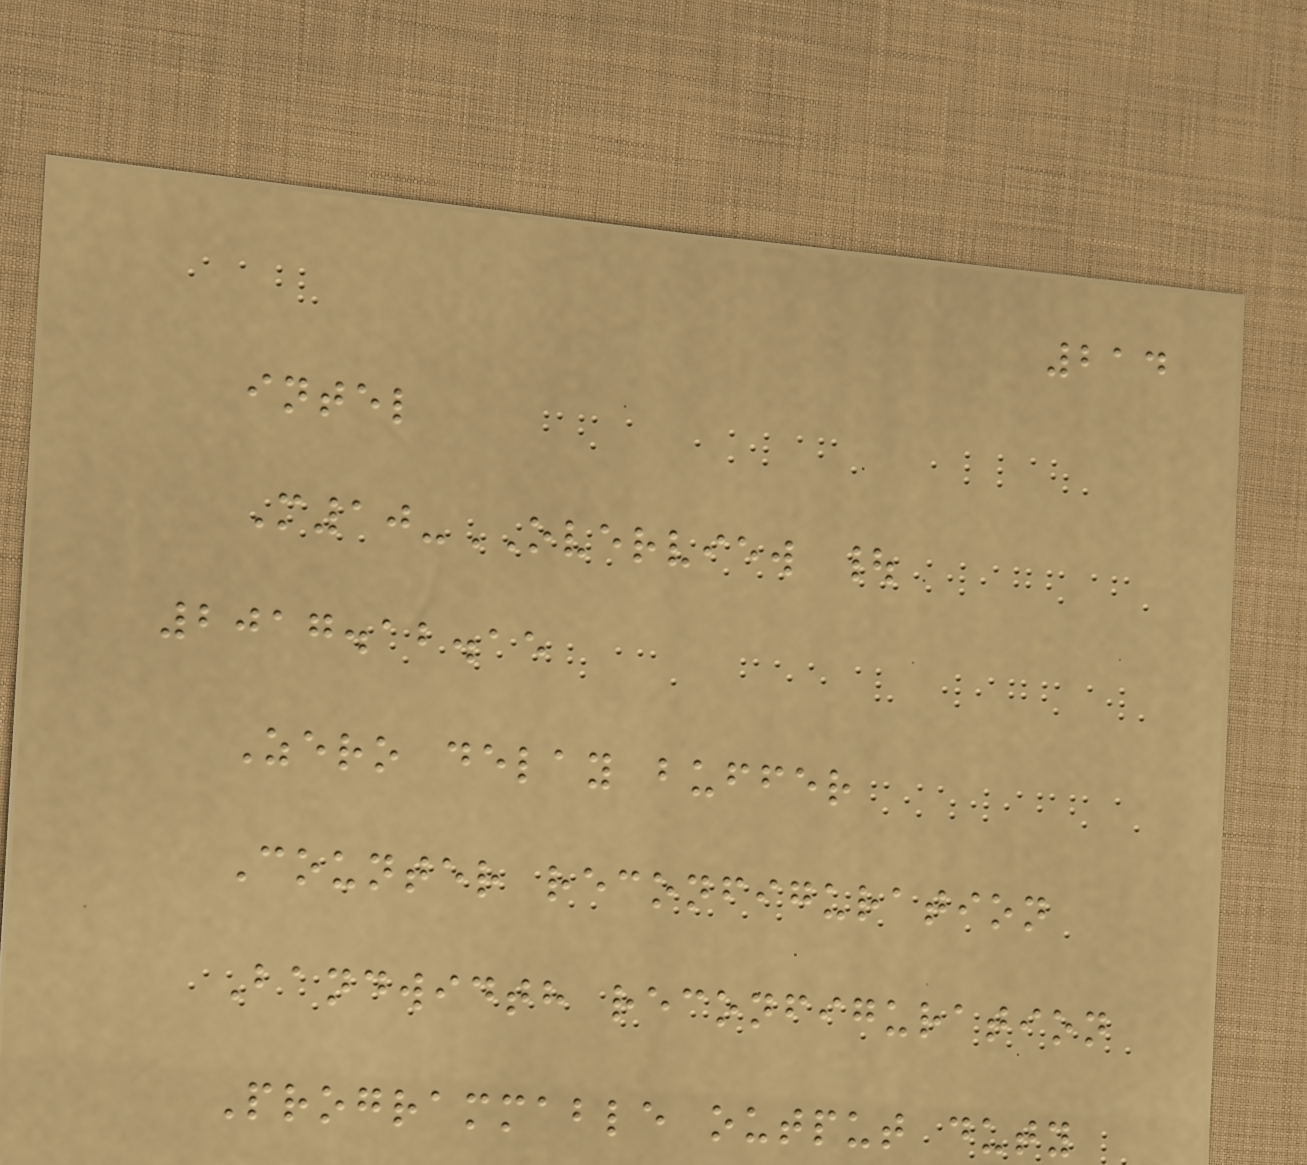214
intel
M10-OVERVIEW |
2017.12.15
Zero delay buffer
Counter reconfiguration
Bandwidth reconfiguration
Programmable output duty
